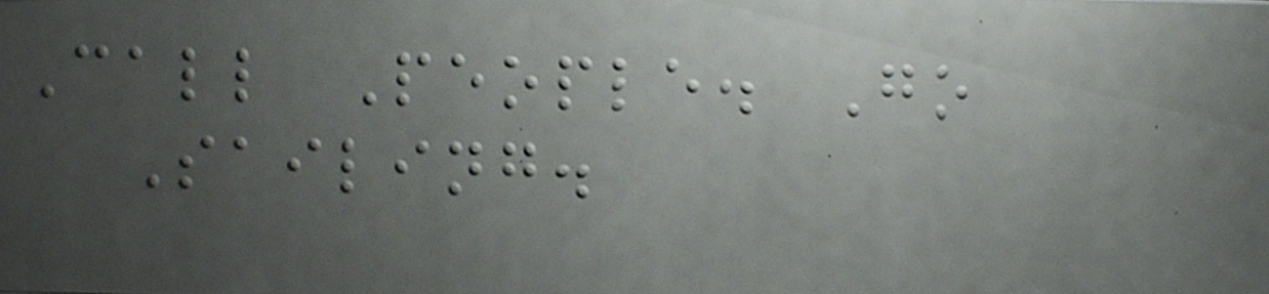Call People. Go
Sailing.
